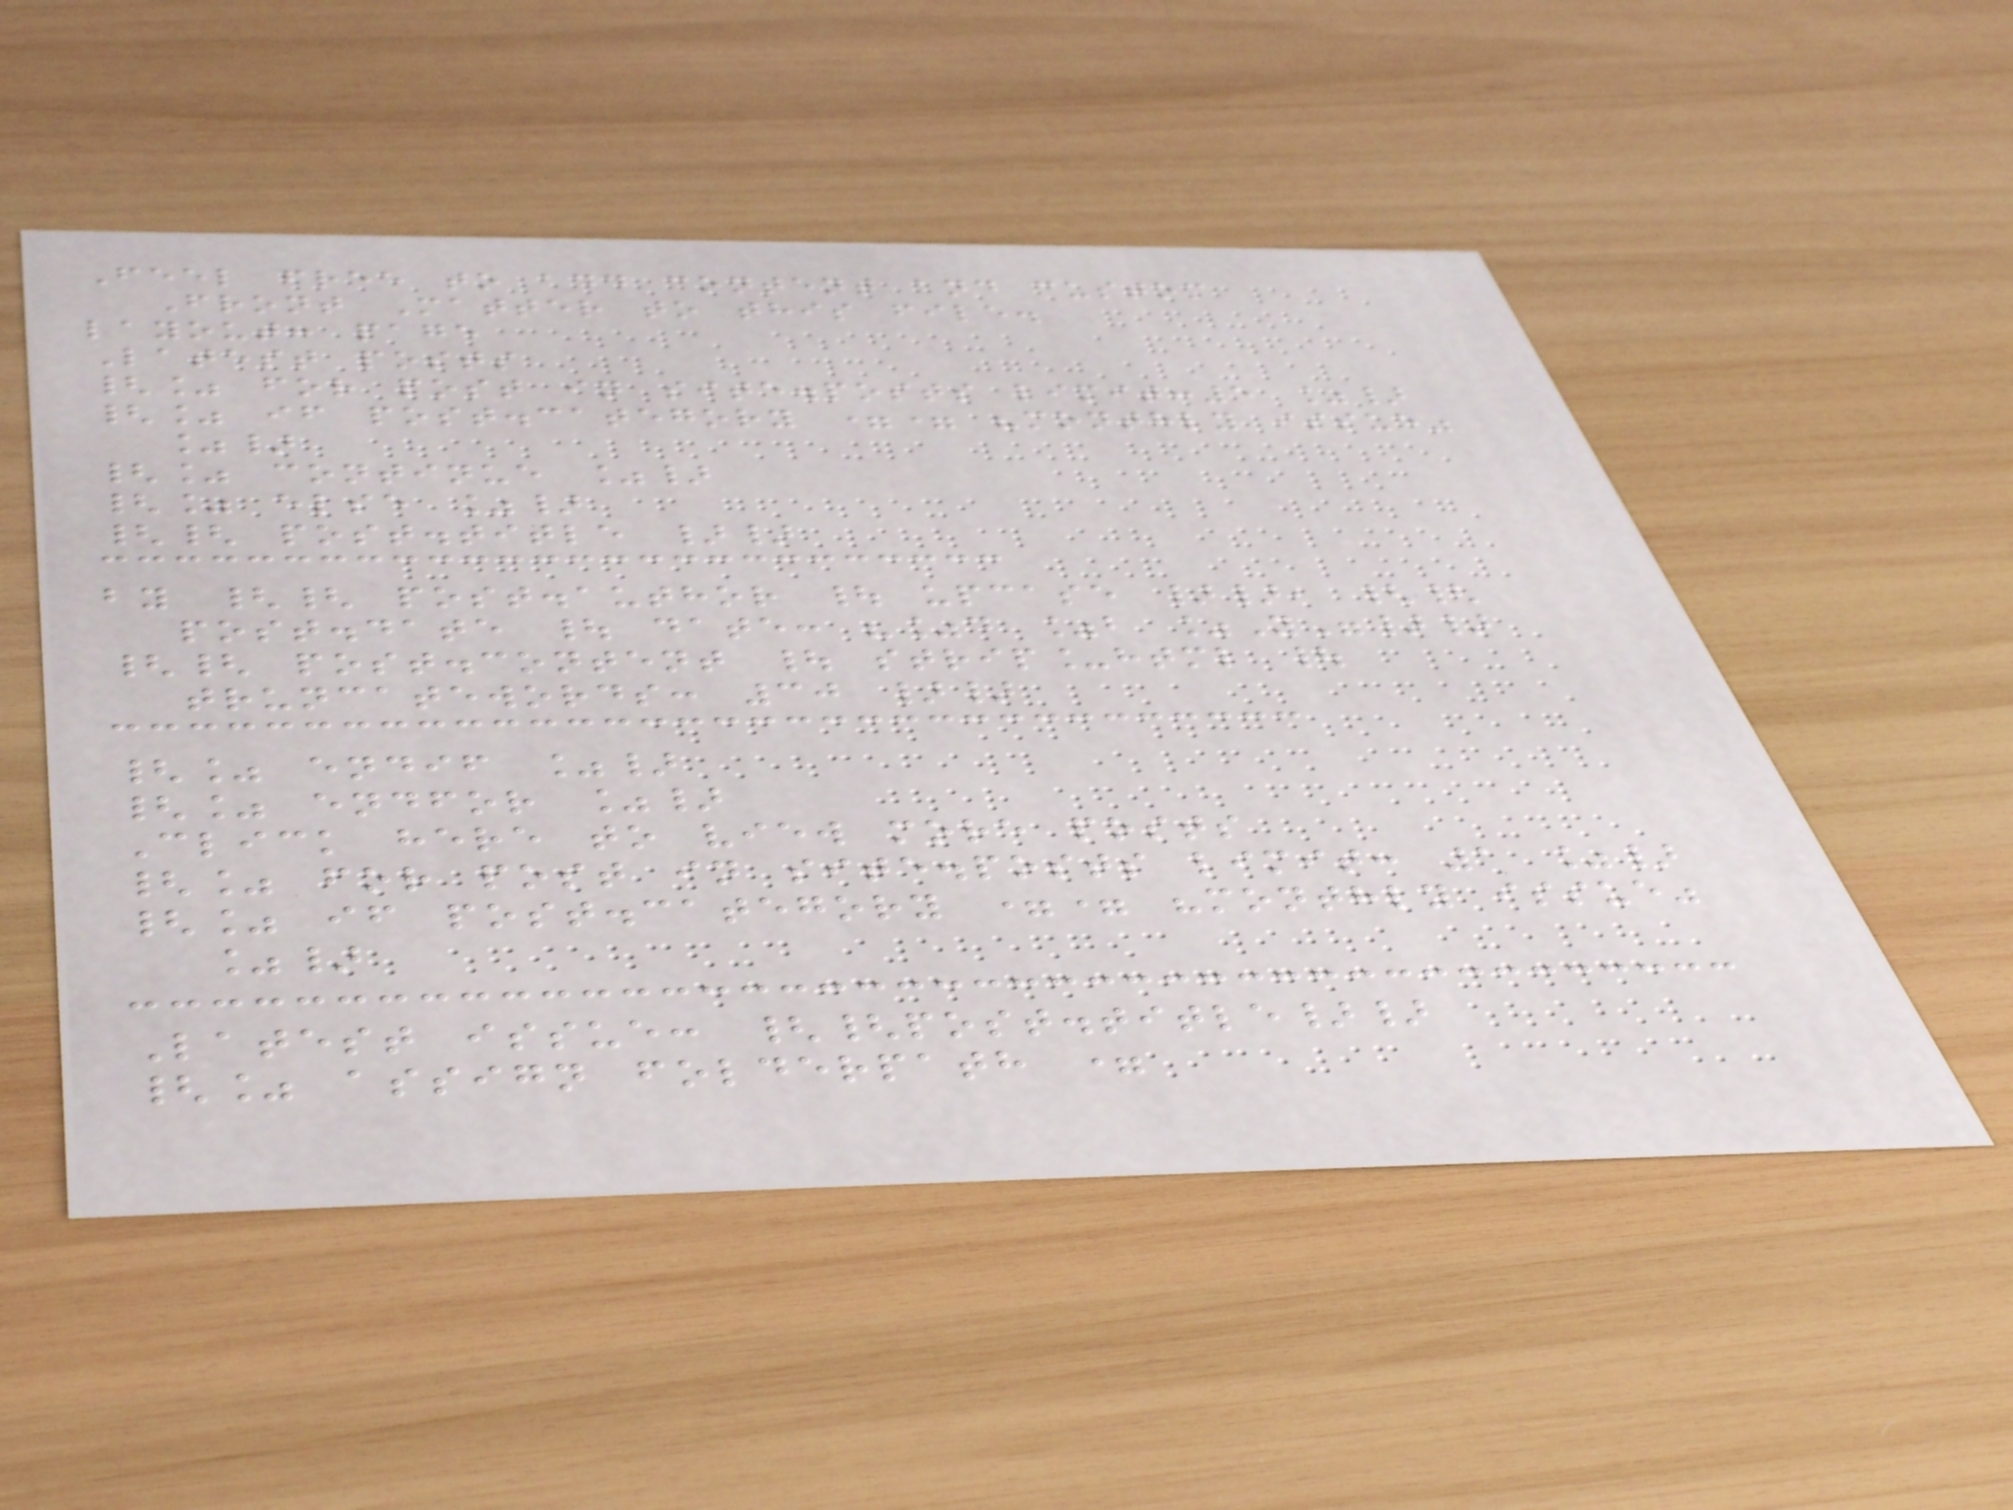Feel free to add content and custom
Front Matter to this file.
layout: page
Latest posts
{% for post in site.posts limit:5 %}
{% if post.category == "monthly issue"
%}
{% continue %}
{% else %}
{{ post.title }}
by {{ post.author | upcase }}, {{
post.date | date: "%d %b %Y"}}
{{ post.content | strip_html |
truncatewords: 30 }}
{% endif %}
{% endfor %}
Click here to view more posts
{% for post in site.posts limit: 1 %}
{% if post.category == "monthly issue"
%}
Latest issue: {{post.title}}
{% assign folderpath =
